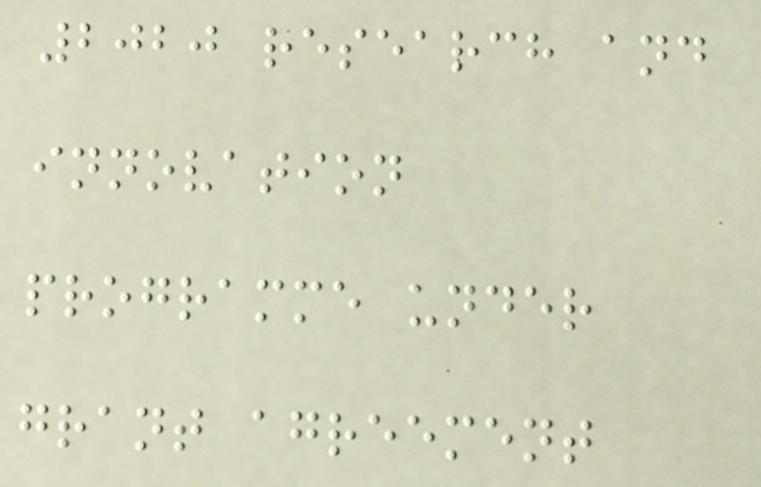2020 research and
innovation
programme under
grant agreement
